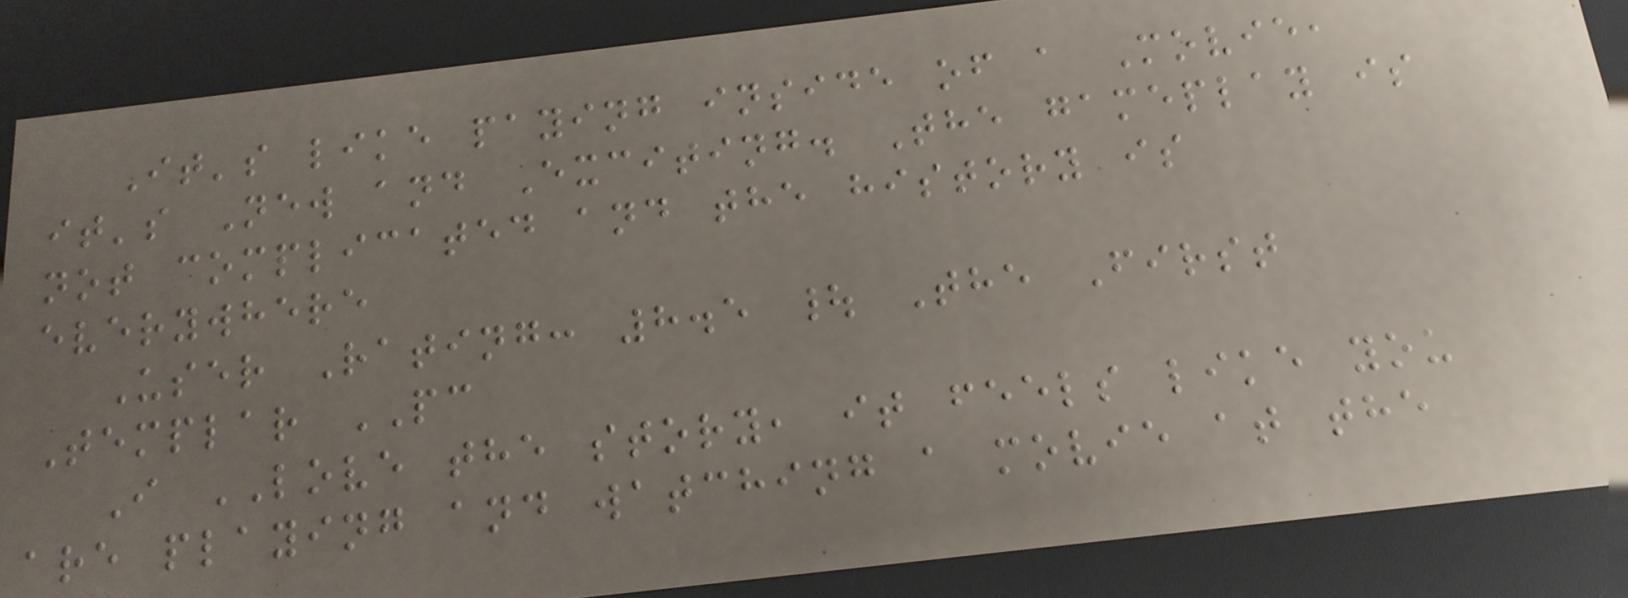It's like paying inside of a Movie,
it's New and Exciting. The gameplay is
not complicated and the history is
everywhere
User Rating: 8.5 | The First
Templar PC
I LOVE the story, it feels like you
are playing and watching a movie at the
